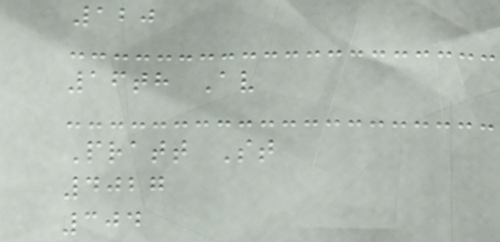120
16th Av
Pratt St
4027
304
